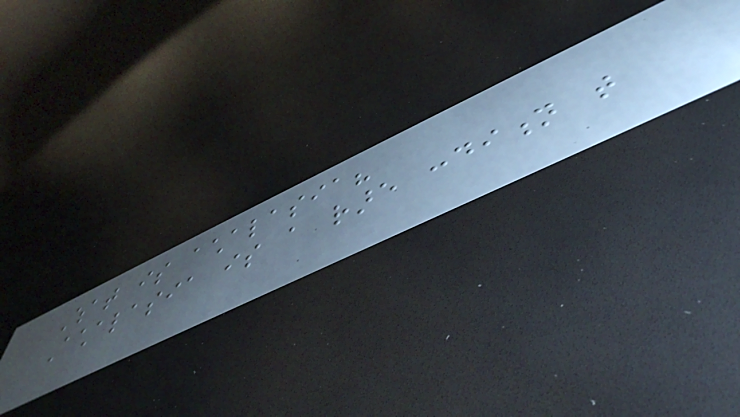What is achalasia?
Achalasia is a rare condition that
